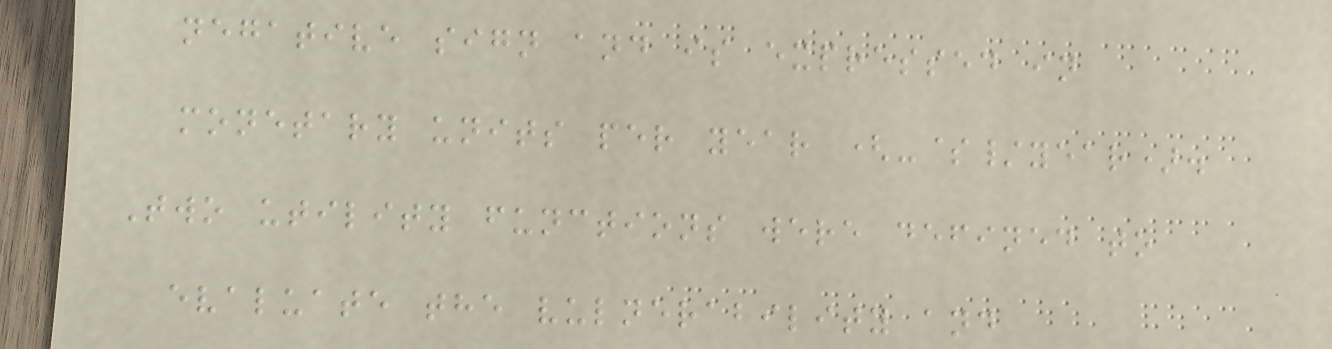negative sign and is expressed in
monetary units per year (-$/year).
Two utility functions were defined to
evaluate the vulnerability and
